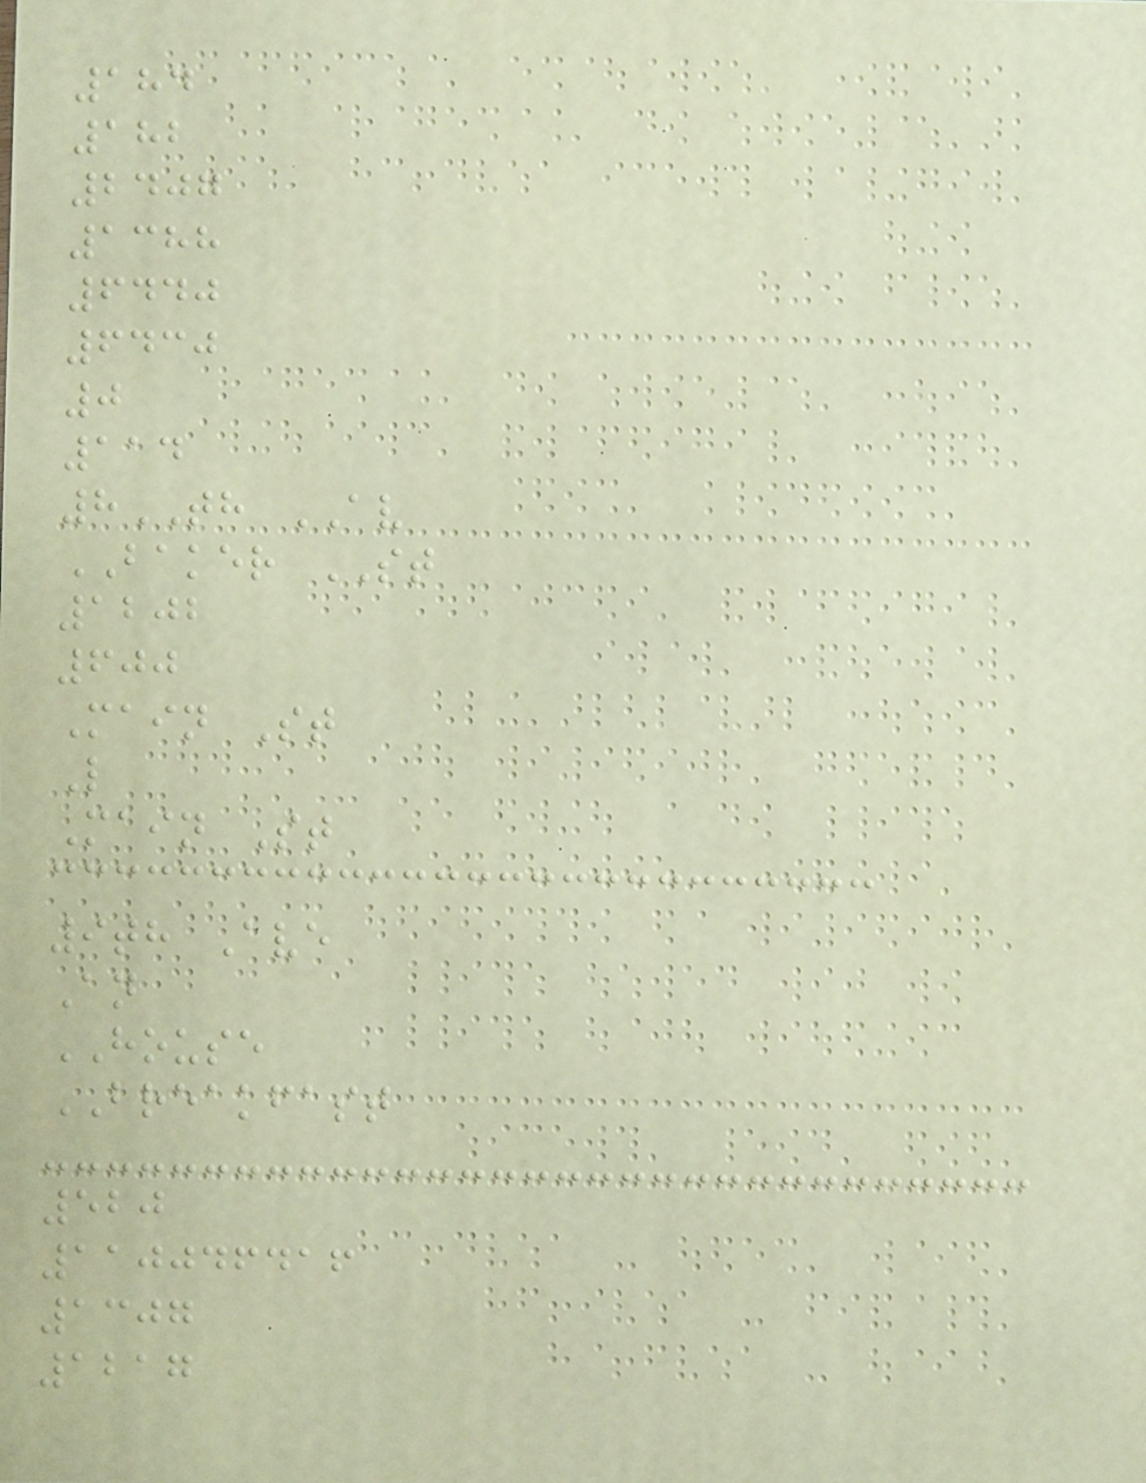184
182
2407
1388
6440
6430
0
114
8TH AV
BAKER ST
1202
600
Main St
L
Main St
9th Ave
An
HOUSE
BREAKFAST
520
110046416
1307
1217
